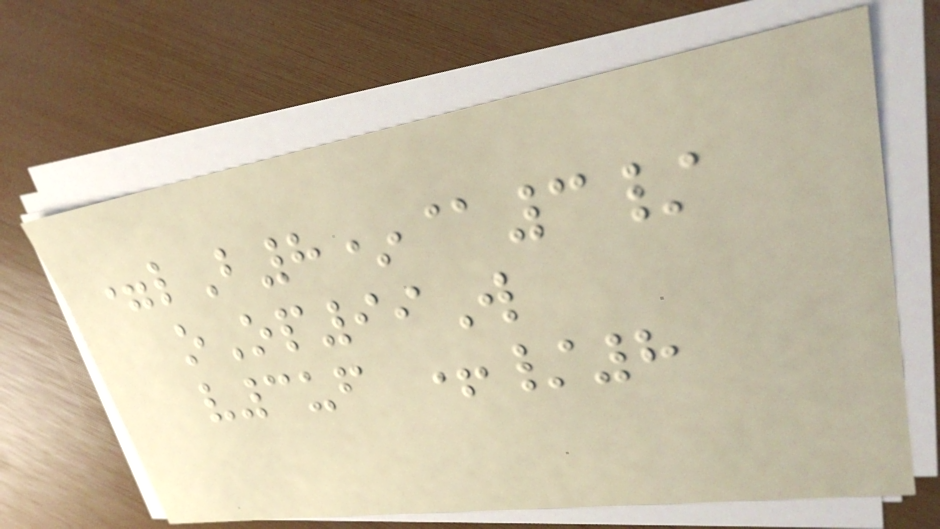=lB8*@3/
oOp99W
v3uf +/8
